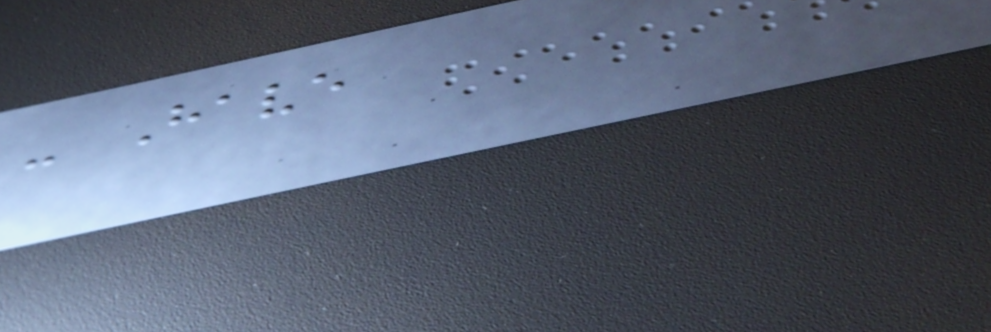- Have
